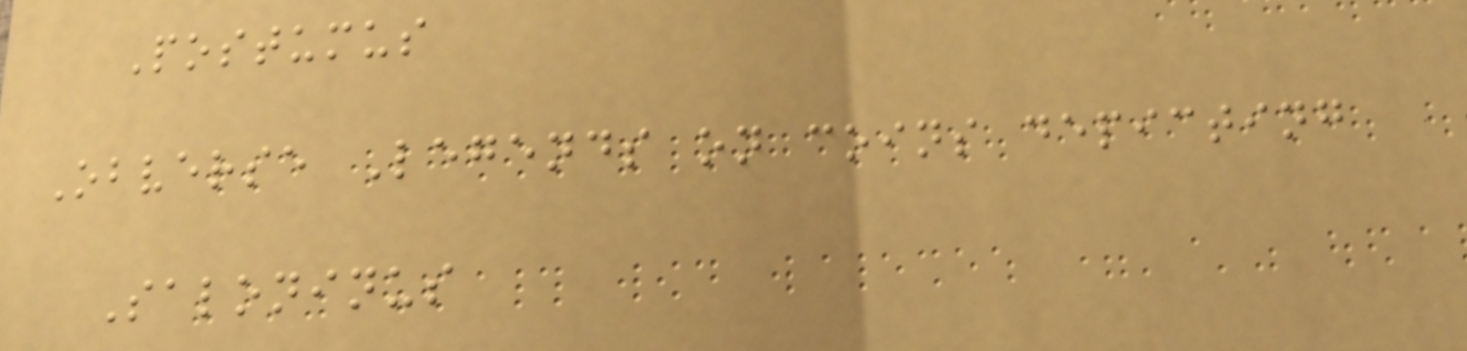Postumus
Obverse Legends on coins depicting
Saloninus
